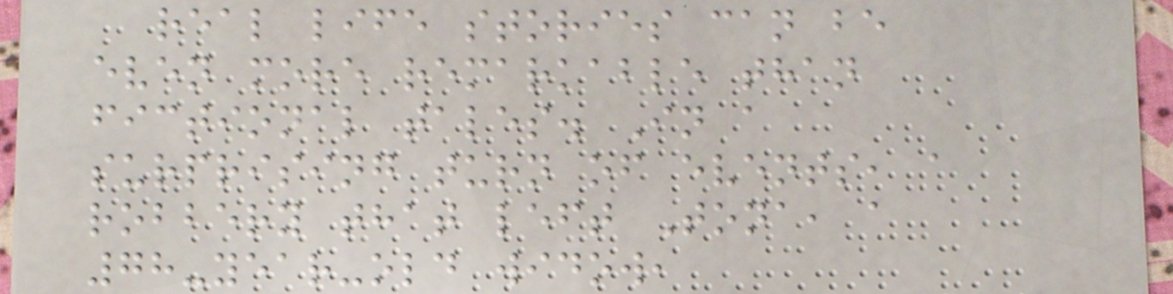real life stories can be
even more remarkable than
fictional tales. In a
surprising turn of events, a
robbery that left Tona, a
78-year-old widow,
